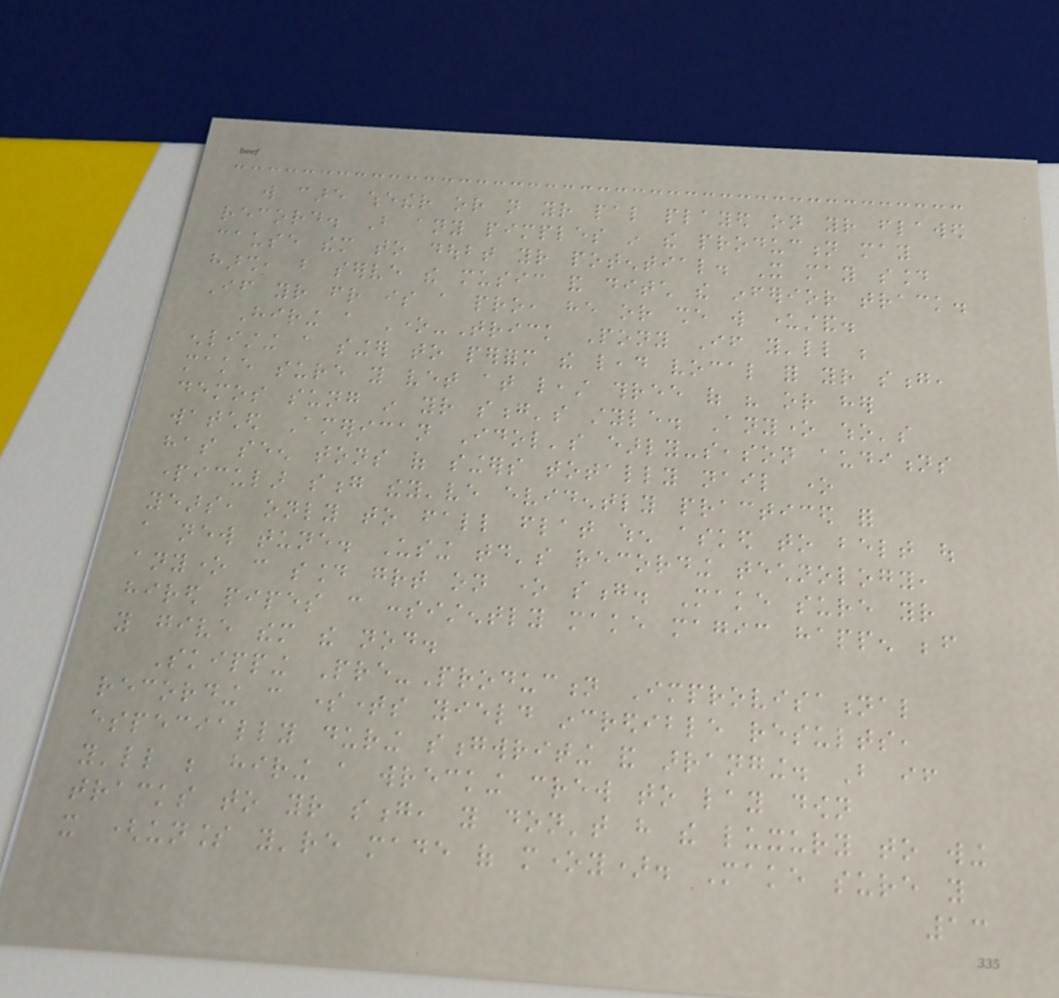will care whether or not your pal played on your flawed
record. But any pimples in the production may
cause them to doubt your potential. It may sound
harsh, but serve the music and ditch the inferior track.
If your friend is a pro, he or she will understand.
Hiring a One-Trick Pony If you'll be
enlisting a singer to perform the lead vocal for your song,
make sure you vet at least three of his or her
demos sung in your song's style. Anyone who's
watched American Idol's early-season auditions
has seen tons of singers totally nail one
particular song they've evidently practiced for
years, only to fall flat when asked to belt out
a new tune. Using today's recording technology,
anyone can sound great on one song. Make sure your
hired pipes can consistently make magic happen before
you give them the nod.
Skipping Pre-Production Improvisational
recording can sometimes yield incredible results,
especially during songwriting and arranging. But if
you'll be hiring a wrecking crew to lay down
tracks to your song, you don't have the luxury to wing
it (unless you're made of money). Make sure you
13
